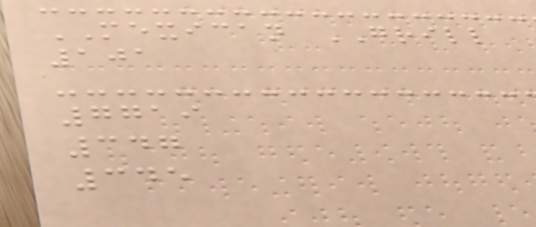MEXICAN GRILL
101
7719
347
345
